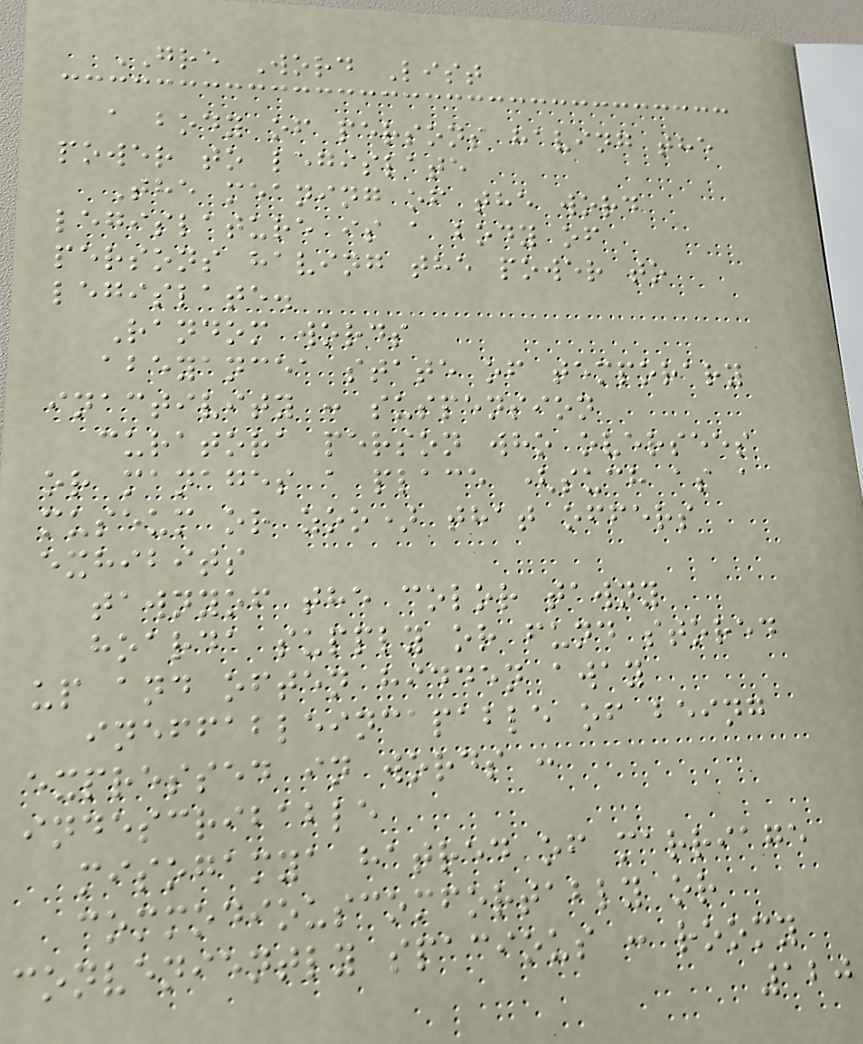GRE Word List
a body of persons having the
power to legislate
The meaning of the word
legislature is a body of
persons having the power to
legislate.
Random words
abeyancea state of temporary
inactivity : suspension
curatora person who oversees
or manages a place (such as a
museum or zoo) that offers
exhibits
tawnyof the color tawny
hoarda supply or fund stored
up and often hidden away
ineffableincapable of being
expressed in words :
indescribable
misogamya hatred of marriage
commodiouscomfortably or
conveniently spacious : roomy
120
